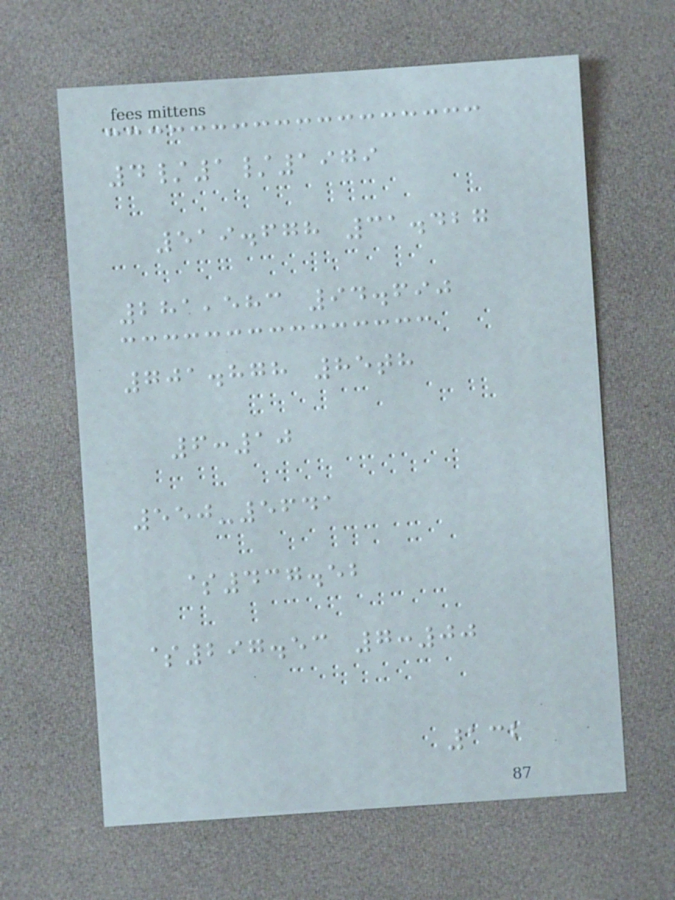4/1/1979
519.678 31.427
281,583 94.690
701.878 85th
6:10
550-5641
$437.52
$297.53 7:00
132
